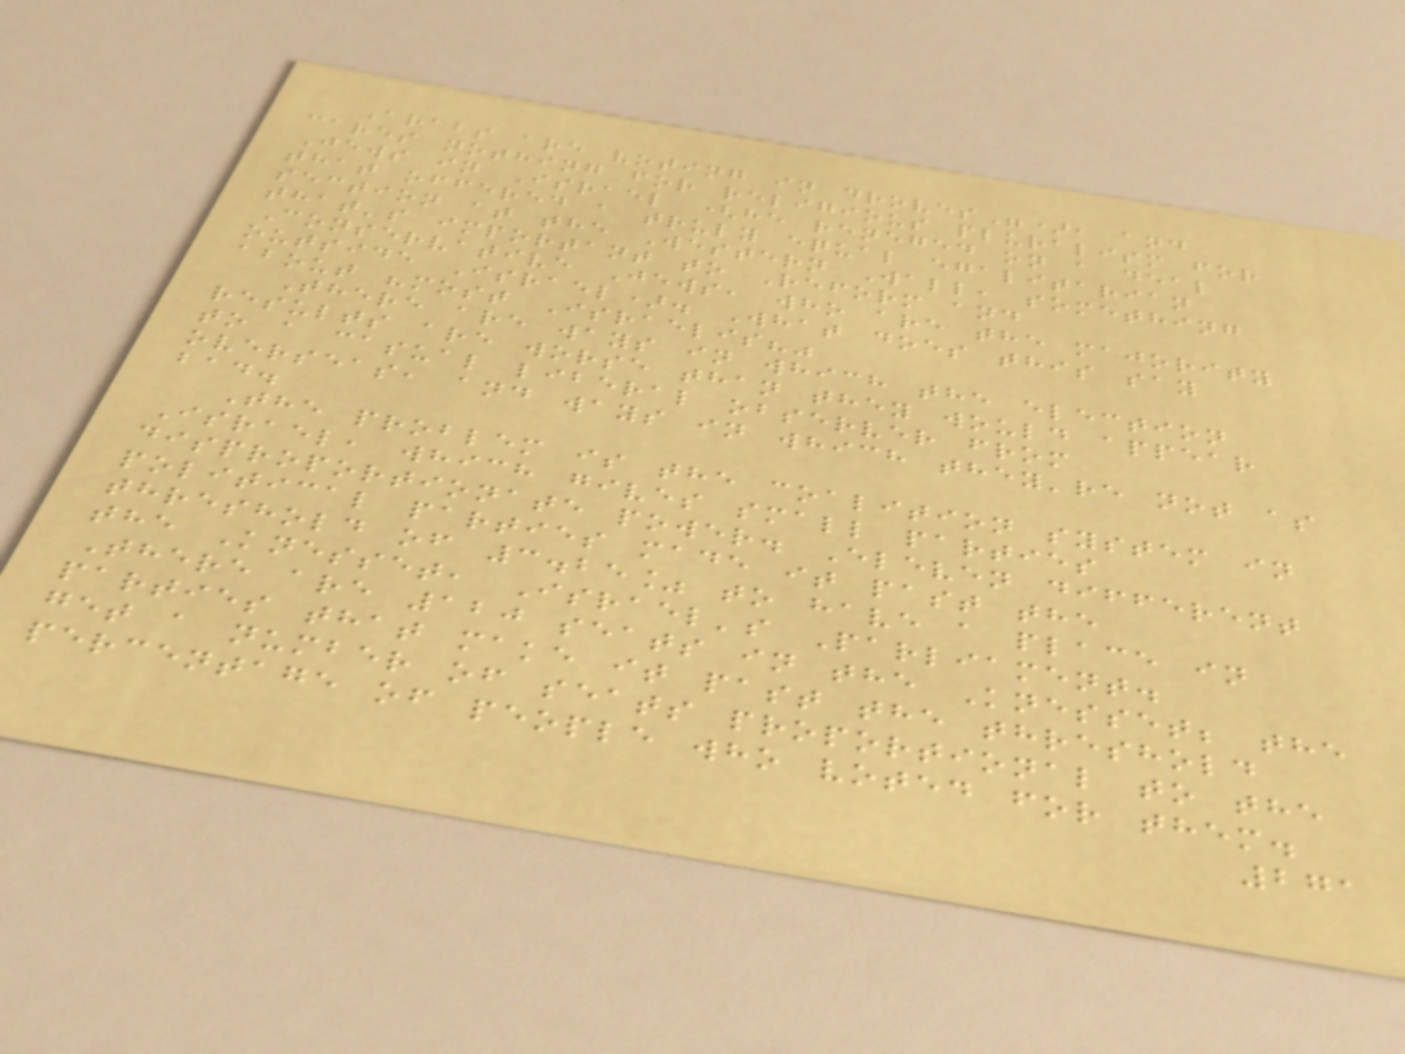Arabs are voting in droves"), and
cares nothing for religious pluralism for
Jews in Israel (he reneged on a deal
that offered a truly equal egalitarian
section at the Western Wall, something
that's important to Reform and
Conservative Jews, who are the majority
outside Israel). What does this say
about "most Israelis?"
There are ways in which the election
results are worse than they would appear
to a casual liberal observer from
overseas, and ways in which they're not as
bad.
The problem is the coalition system in
Israel, which gives small parties
disproportionate power. Eleven different
political parties made it past the
threshold of 3.25% to have a place in
the Knesset, Israel's Parliament.
There are 120 seats in the Knesset; the
parties that make it past the threshold
get a number of seats proportional to the
percentage of people who voted for them.
271
